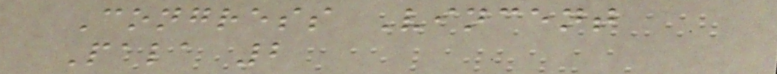Congress Vincent
Pala 2
